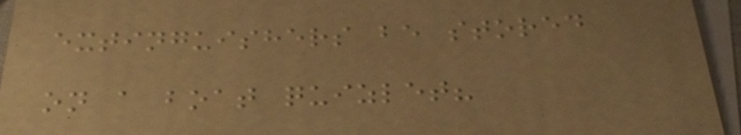extinguishers be stored
on a boat quizlet?
